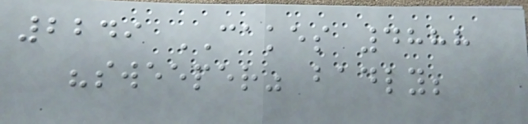2249 CAKES 4888
"sweeper" badly;
